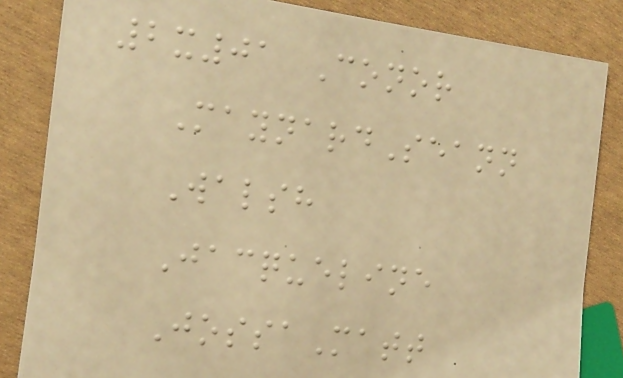2x01 Conor
MaynardSeann
Walsh
Jacqueline
JossaMatt
